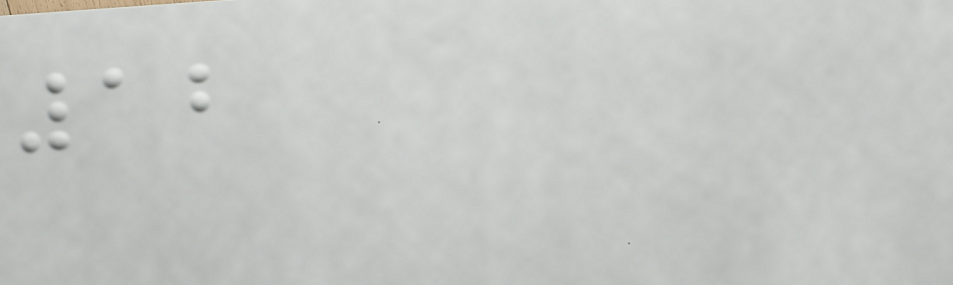12
